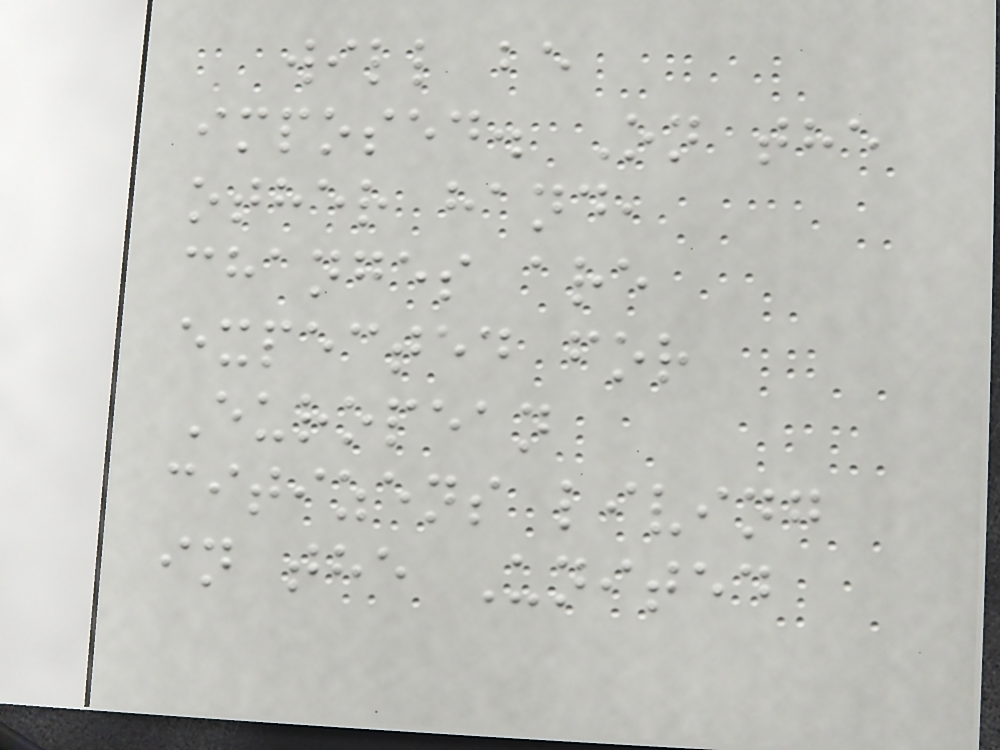will be
imposed. On the
other hand,
changes are
expected for
European
citizens living
in the United
